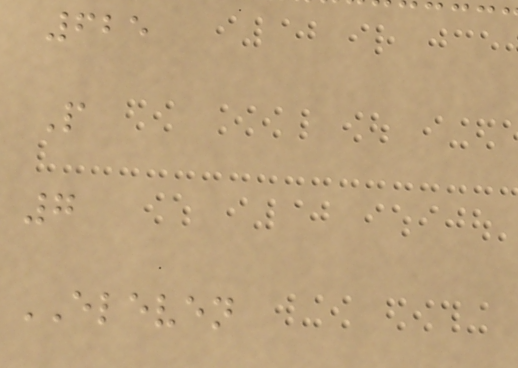625
P
7
ELEVEN
